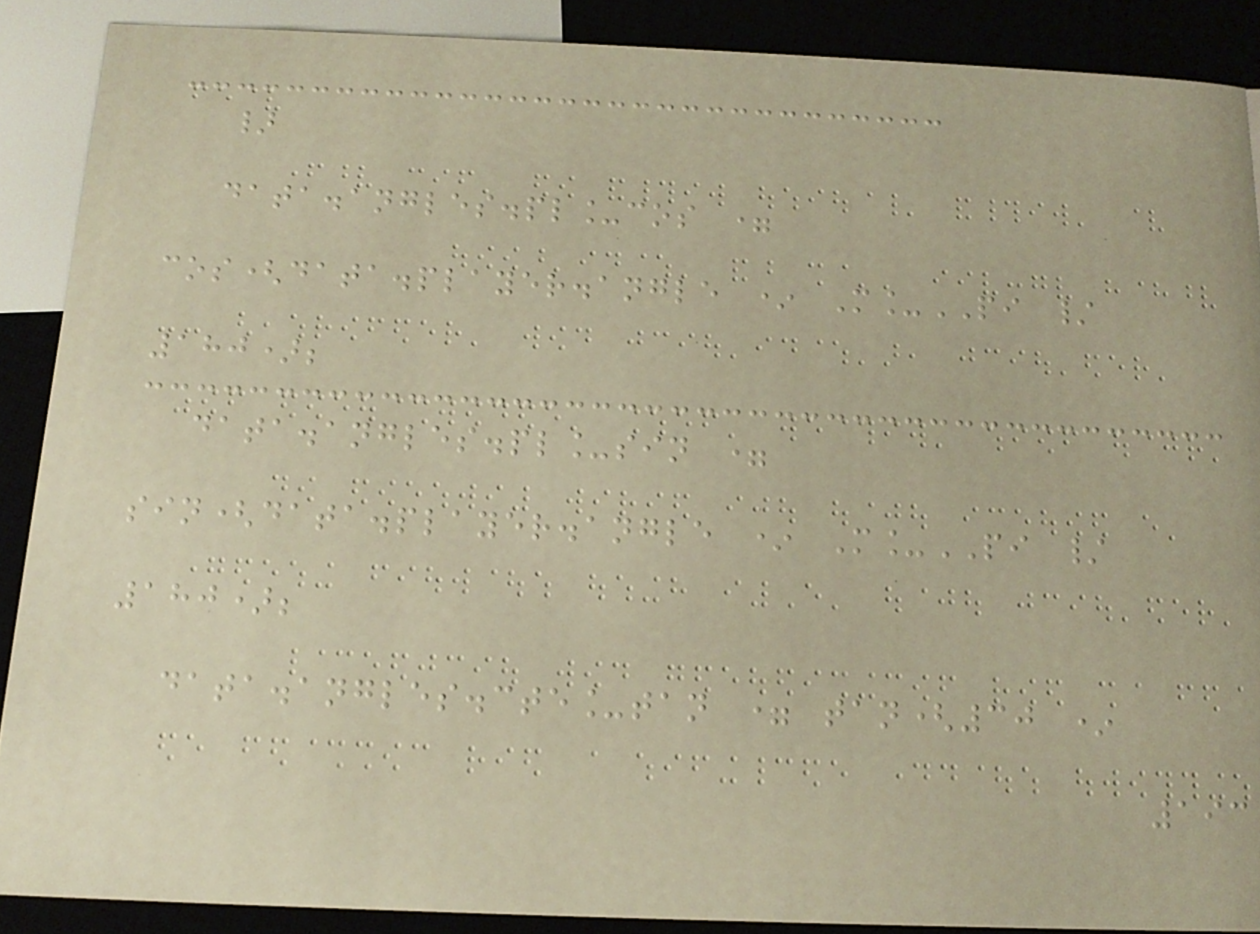}
data.angles.pl_cos =
cos(data.player.angle * M_PI /
180);
data.angles.pl_sin =
sin(data.player.angle * M_PI /
180);
data.angles.cte_tan = tan(30 *
193
